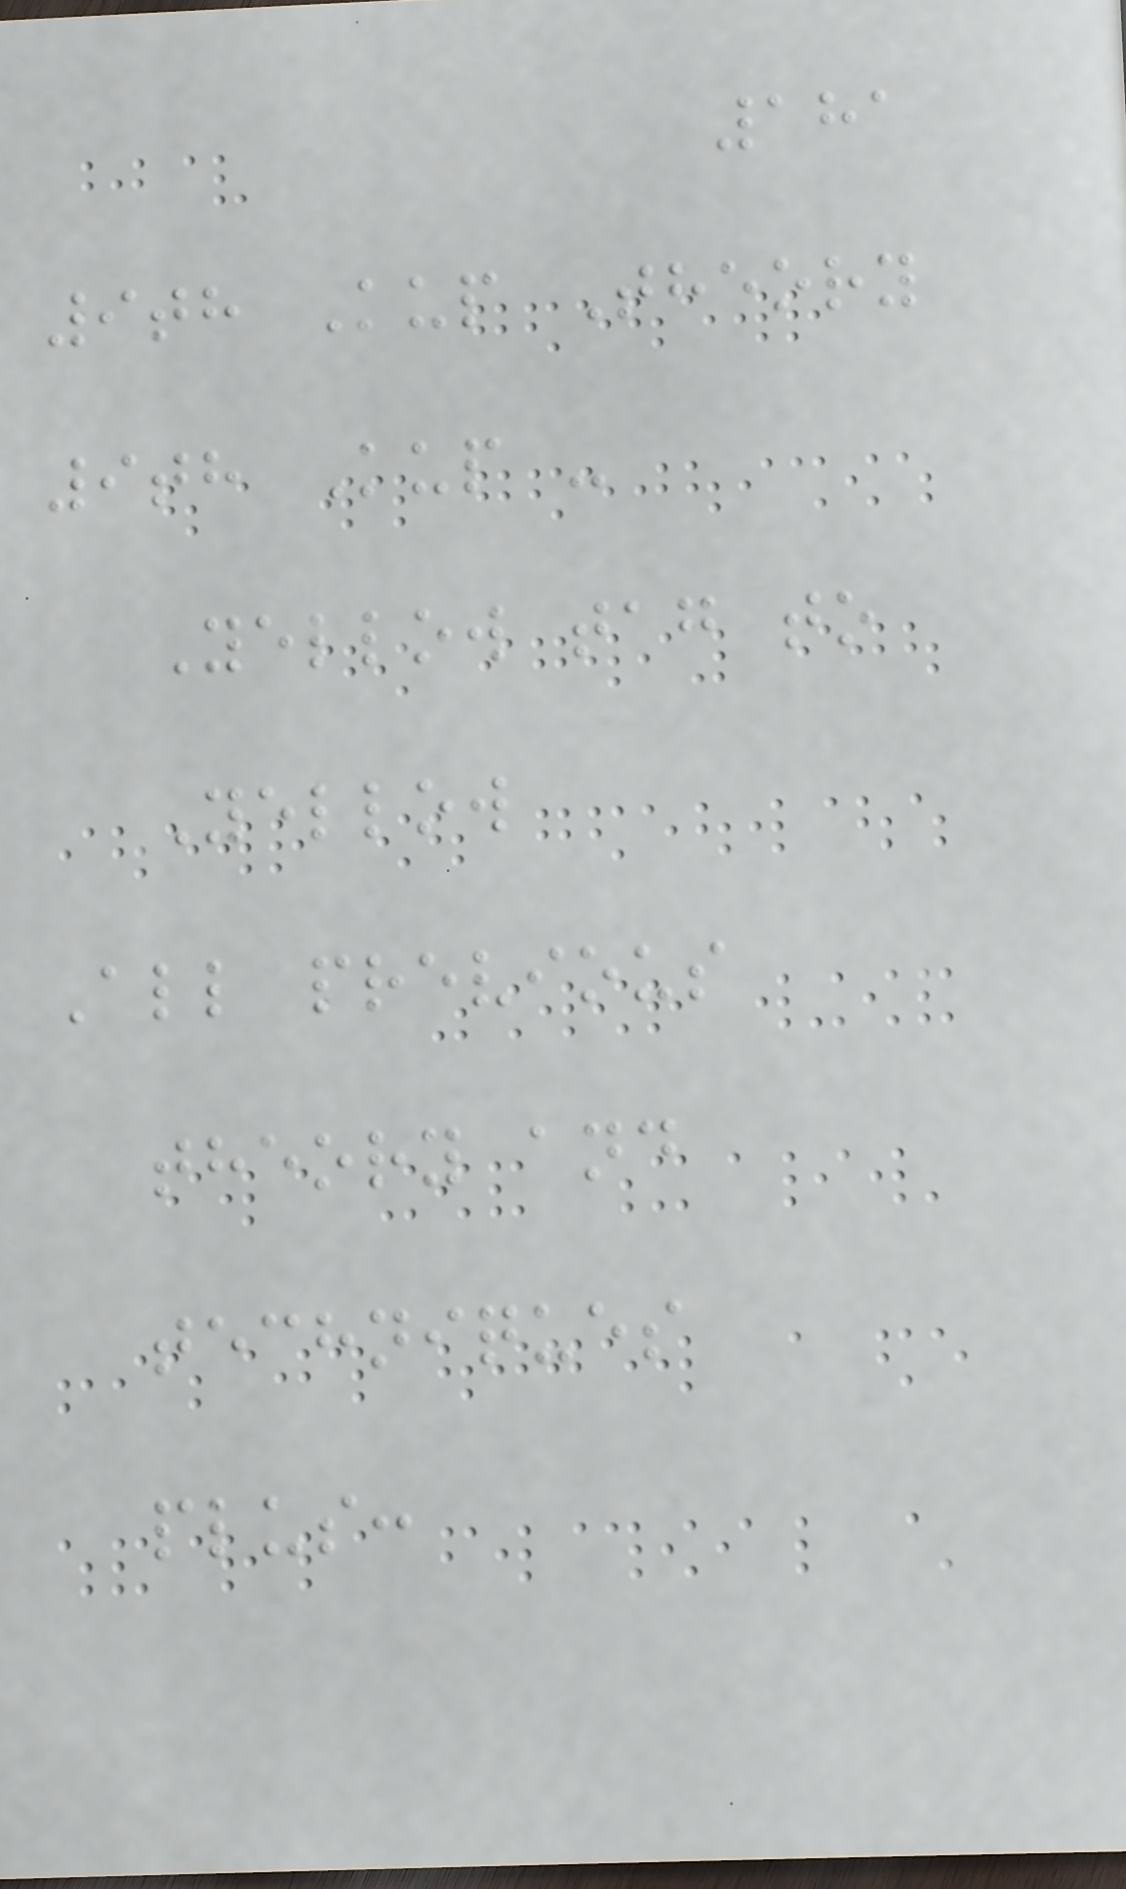181
9th Kup Theory
9th Kup -
Yellow tag to
Yellow
All previous
theory and
techniques
plus:
